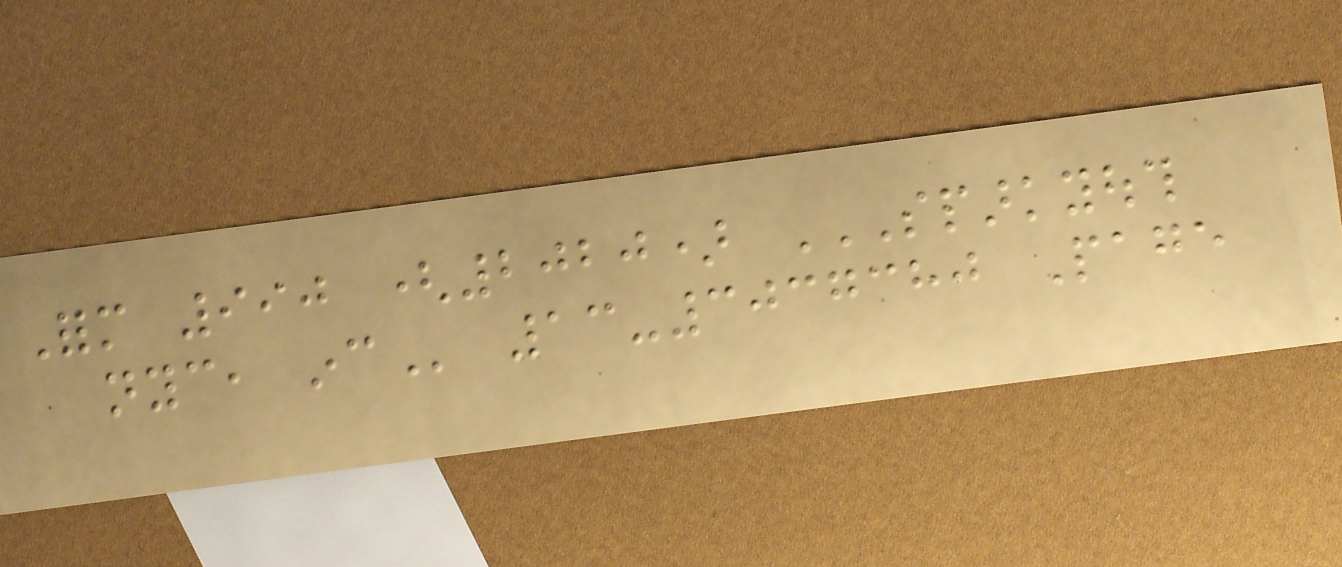Form 990 (2020) SPARKYOUTH
NYC, INC 13-3037380 Page
